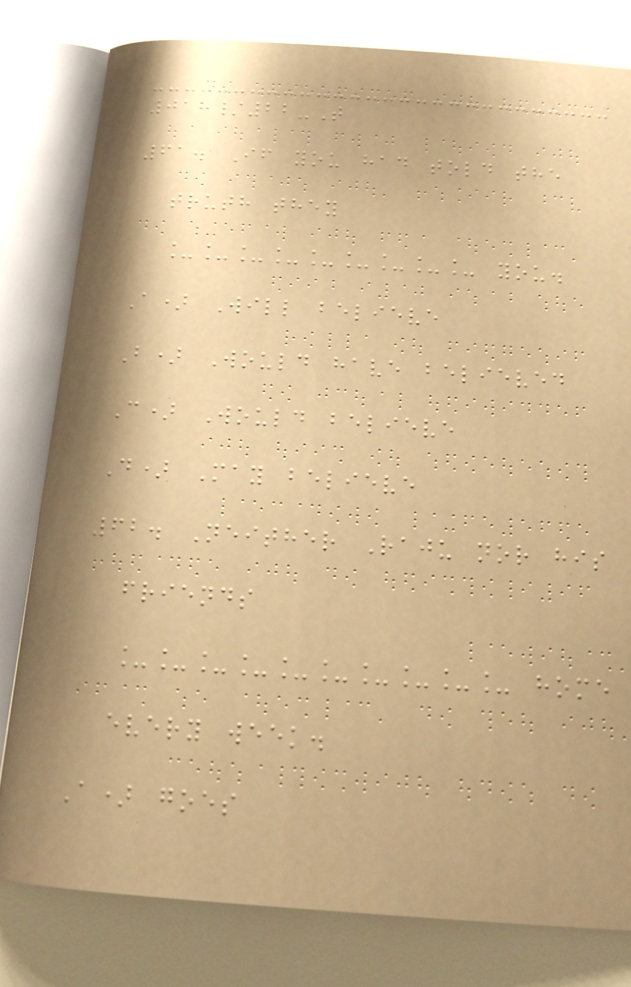018/22-T
61. If you had told the
truth they
_________ you.
A) Will believe
B) Would have believed
C) Would believe
D) May believe
62. Neither Raju nor his
friends
__________ home
every week.
A) goes
